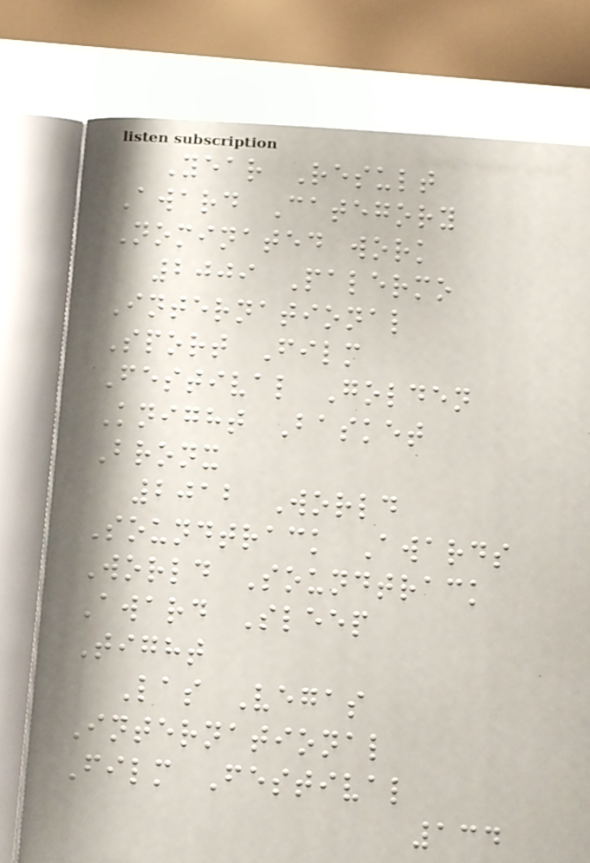Year Result
Award Category
Nominated work
2009 Palermo
International
Sport Film
Festival Golden
Knight Basket
Bronx
2012 World
Soundtrack Awards
World Soundtrack
Award Sleep
Tight
Las Vegas
International
Film Festival
134
